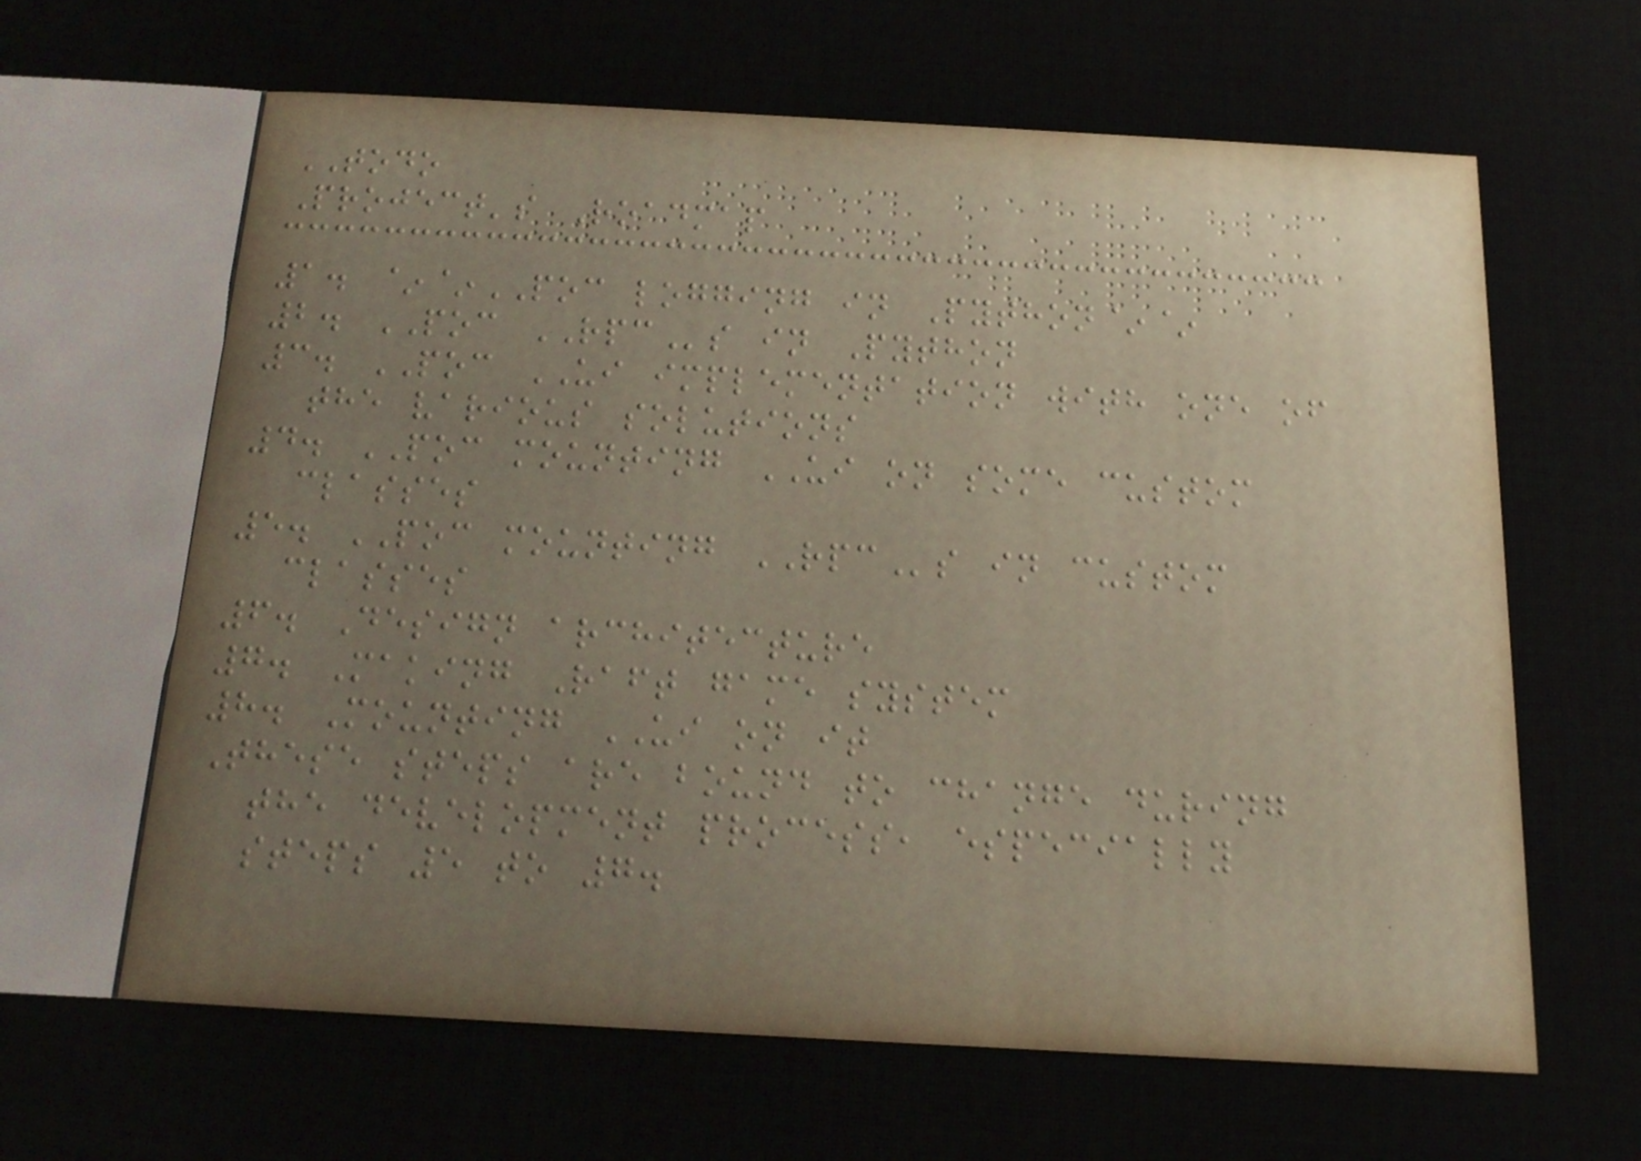TODO
Project's Roadmap
1. ~~POC logging in Python~~
2. POC RPCs in Python
3. POC UI implementation with one of
the various solutions
4. POC mounting UI on some custom
classes
5. POC mounting RPCs in custom
classes
6. Design architecture
7. Making Raft game system
8. Mounting UI on it
These steps are bound to change during
the development process, especially
steps 5 to 7.
